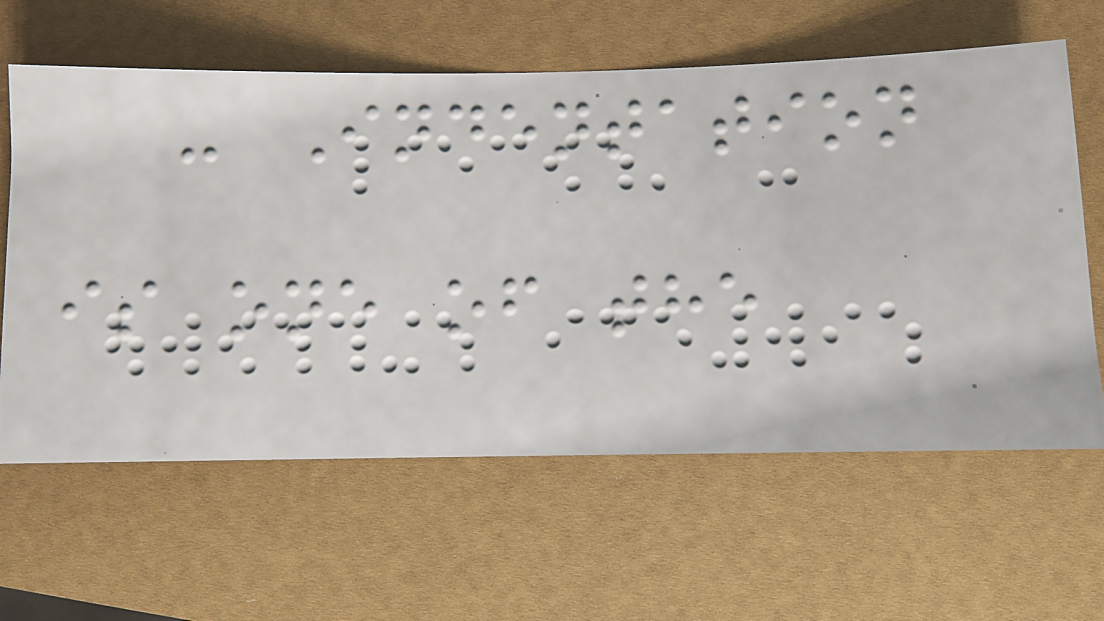- Indentation
is one of the
